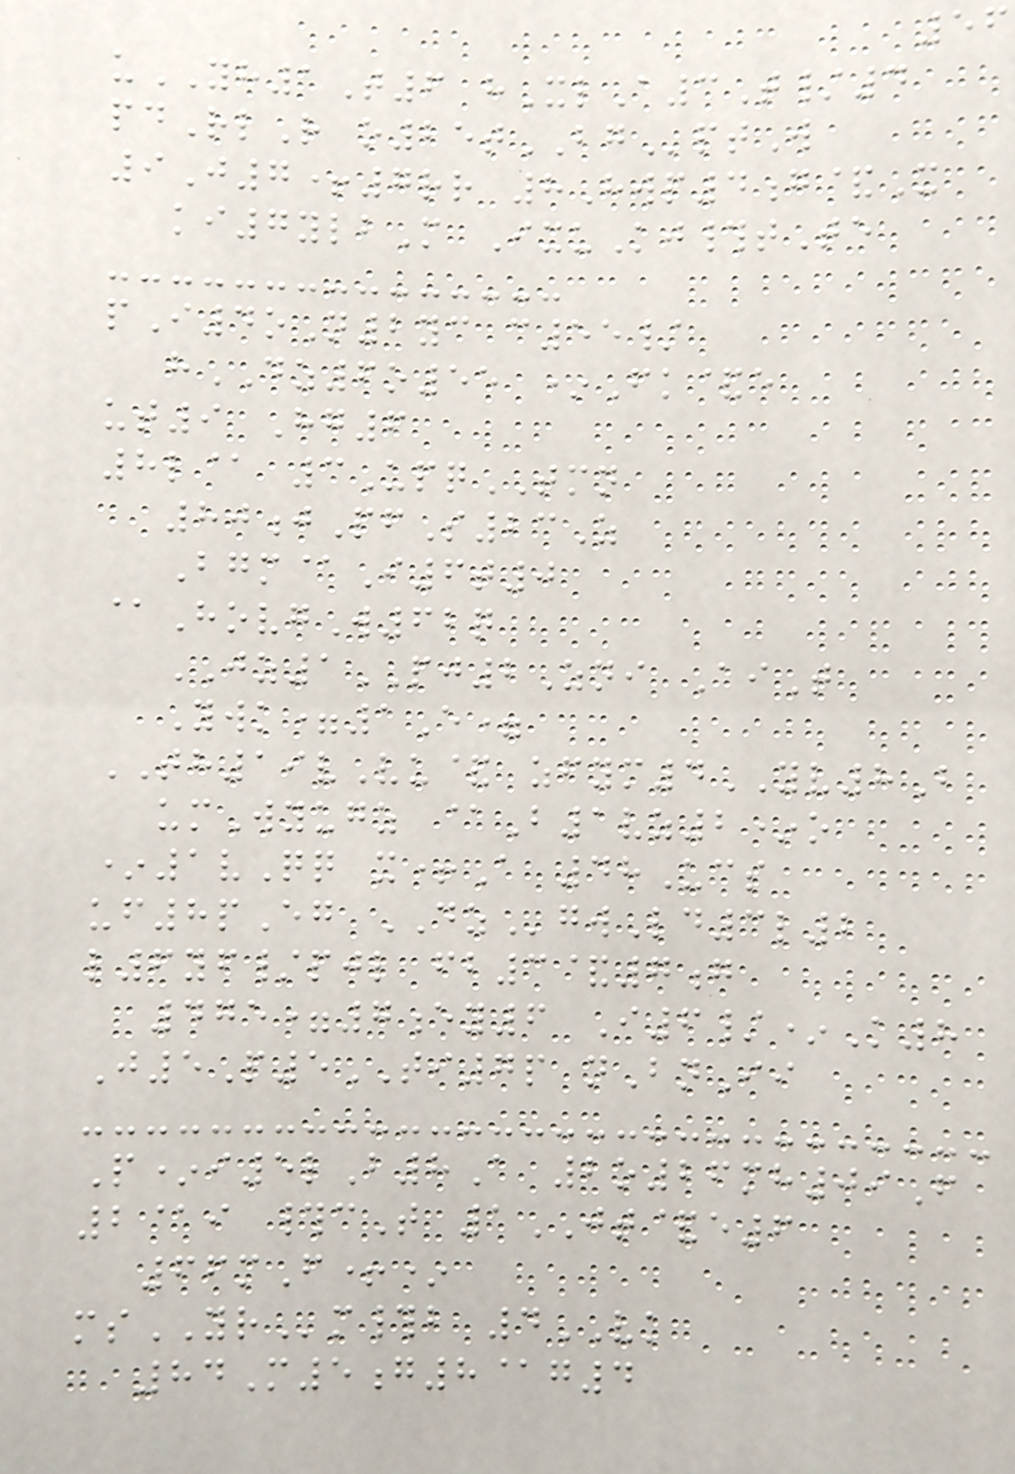56
uYH1T6 hXlA3T/4
pdRlR o25tBGptW
9J7+7rr 8Hwp4g&X
ki7ylbM IxuKj#tTe
pI4oN2yc c55/
hDZ6o55 *Fk&e
ut9 Hg6
8l@ 3UpqTMN
80jPfS23Z
Bgm@I6t0
@HovgW62q
JZ1PJ2Zni AiT
Ywk=1E=
TH19vVu& zfym4YV8B
umWyugz @B1vz2*o
*1vQq x+A 48Ucs
uf8pEg DZgwLd3l2
l6yf/pjl fb3&7g
475=7ey6 I6/*K8
J5P5TI7p nBnIi
P*i5lB8A 2o26mh09F
2@i #cT 1JT&e6
66mF+*
msYRm#b 4VK
84M5g8@g4
